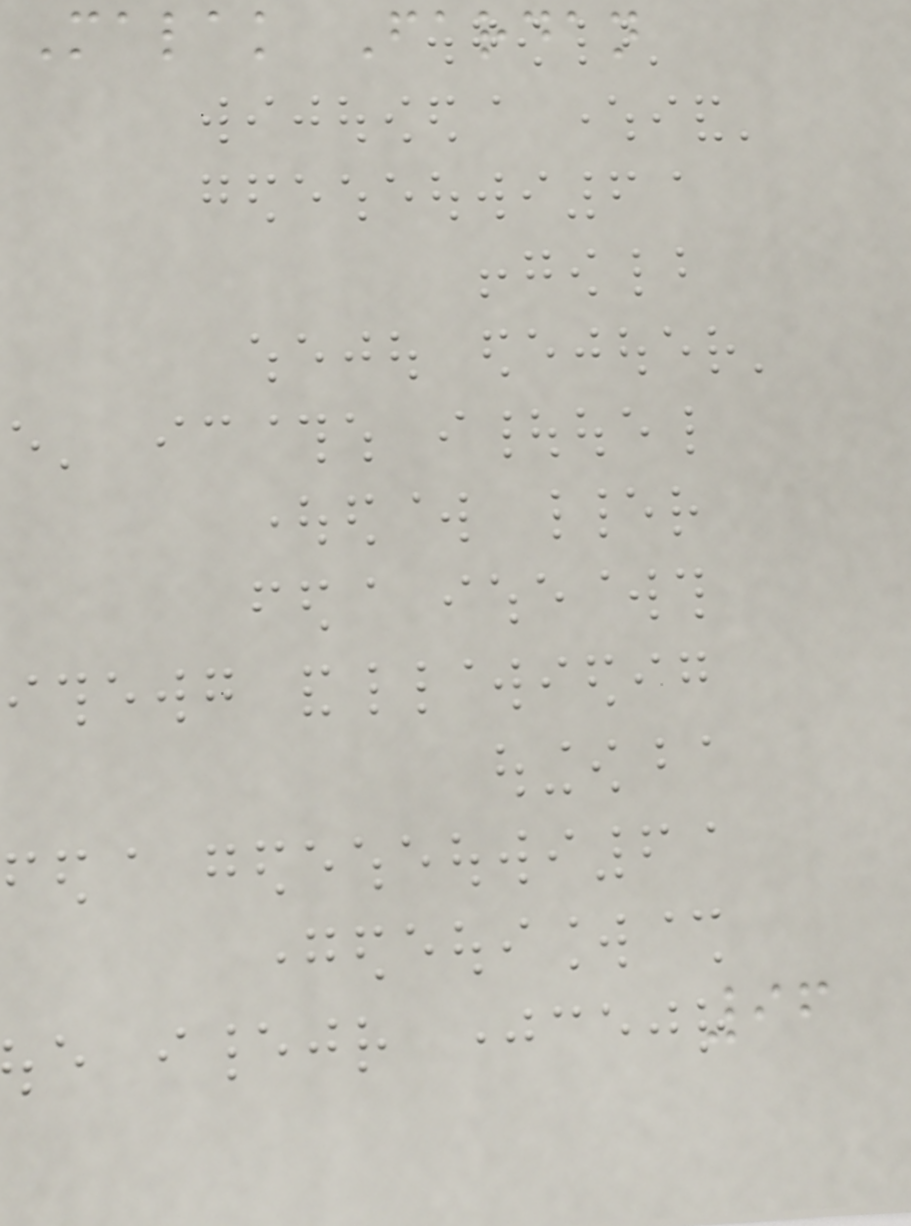Malak Fardan
96
